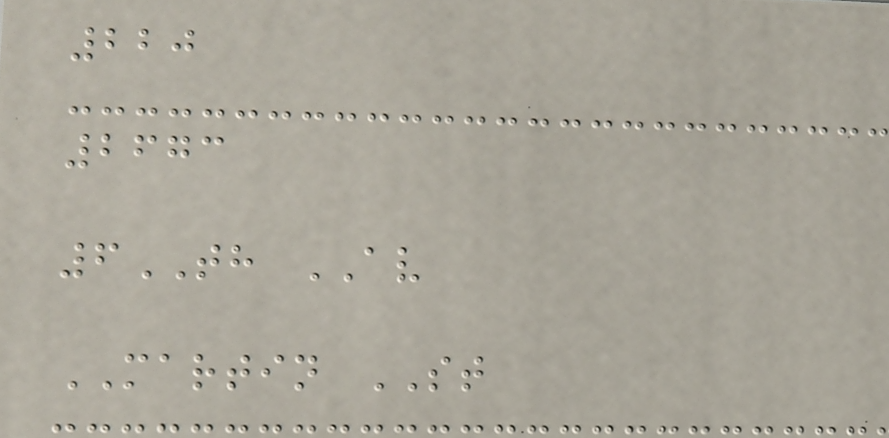220
2673
6TH AV
MARTIN ST
